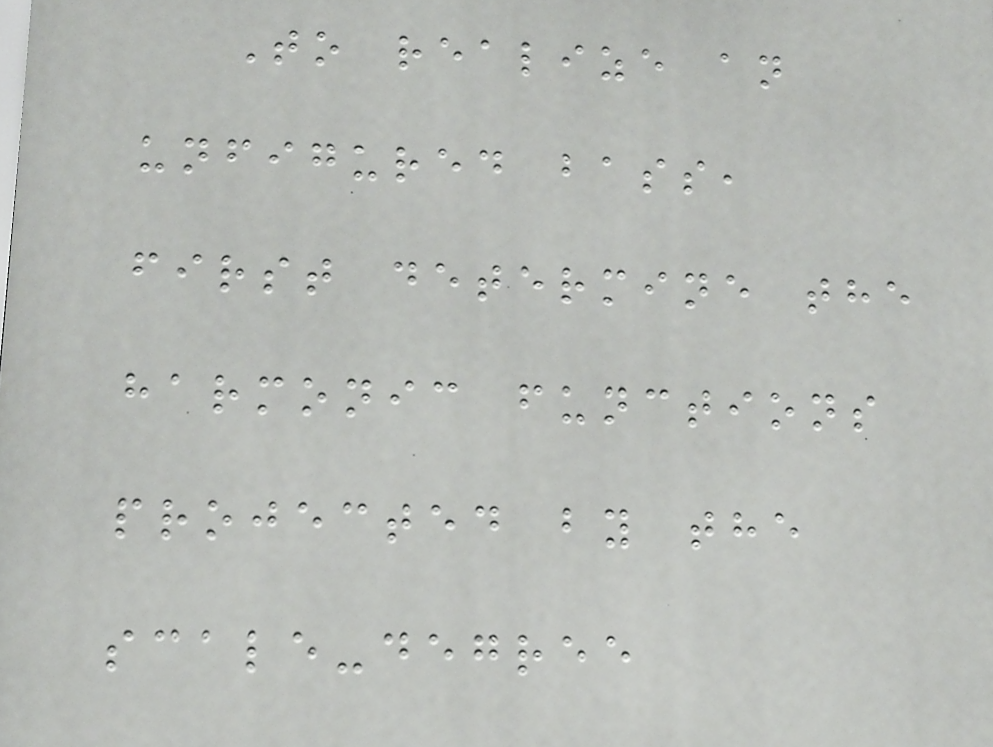To realize an
unfigured bass,
first determine the
harmonic functions
projected by the
scale-degree
